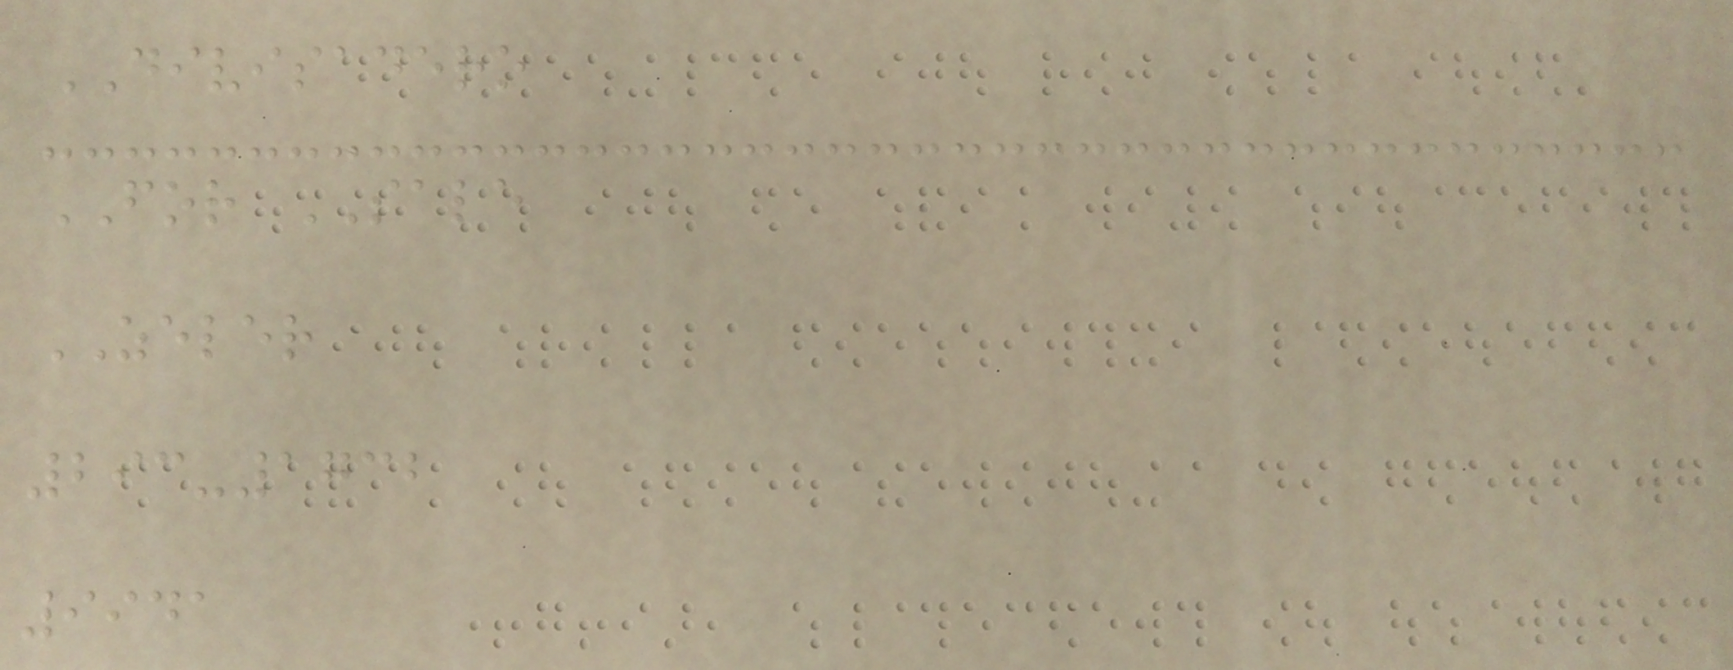DIVISADERO
FOR SALE
ZELER
293-1732
9941
